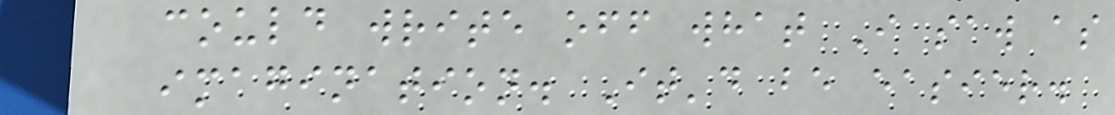could write off what I saw as
imagination. It'd be easier.
